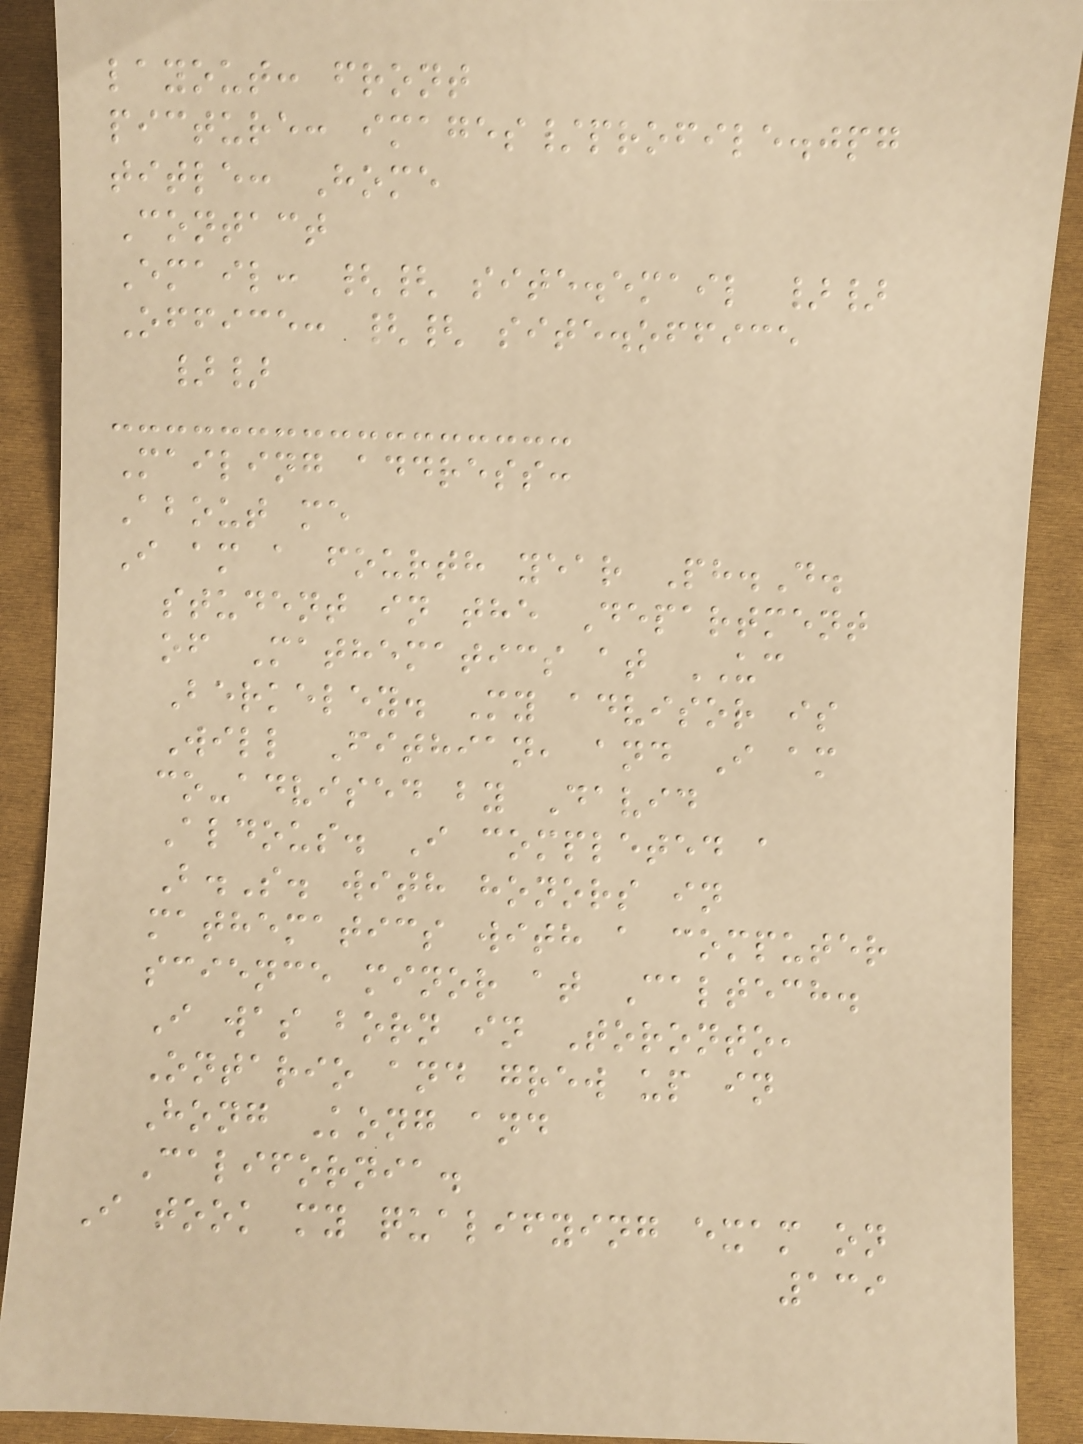layout: front
picture: images/profile.jpg
title: Home
Contact
Email: {{ site.email }}
Office: {{ site.office
}}
Mailing address:
About me
I am a fourth year Ph.D.
student in the Department
of Mathematics at UC
Berkeley. My advisor is
Will Fithian, and I am
co-advised by David
Aldous. I completed a
B.S. with honors in
mathematics with a computer
science minor at Caltech.
I was born in Toronto,
Ontario and grew up in
Hong Kong and
California.
I took my qualifying exam on
139
